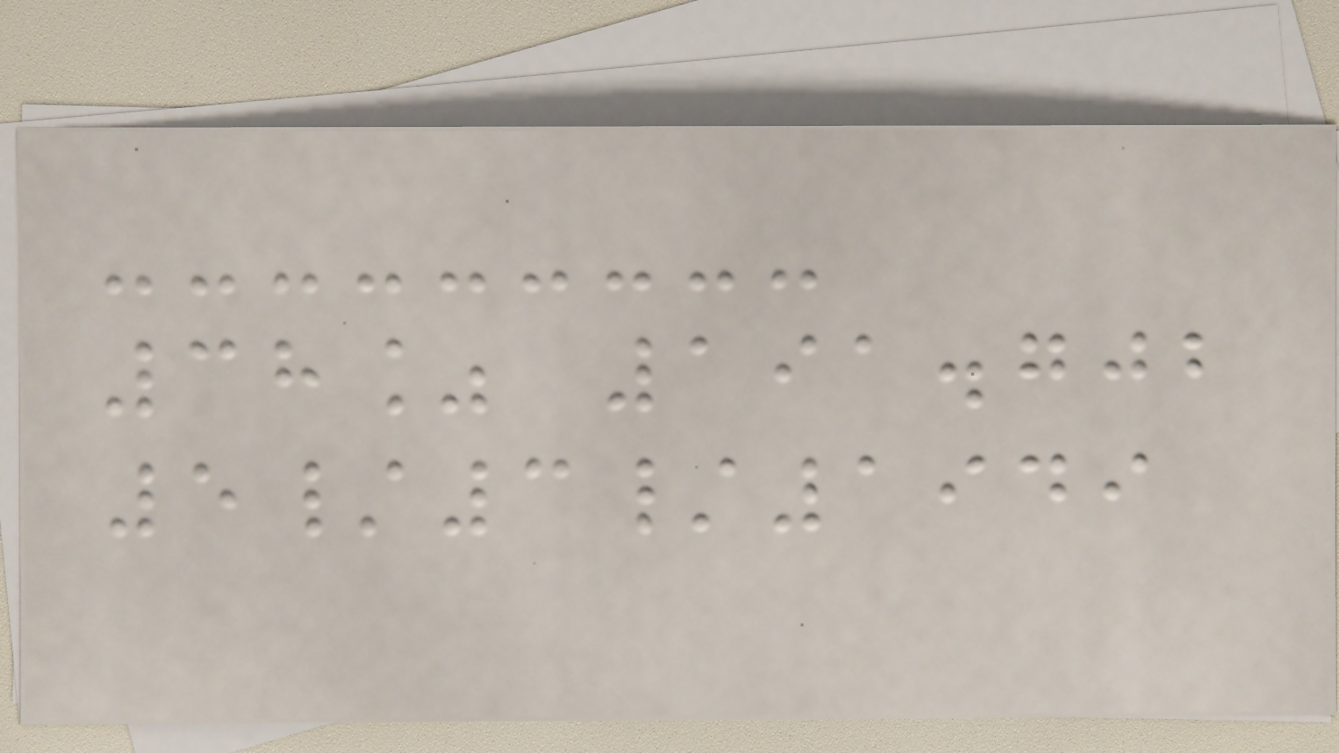38% 191.702
5/3/1949
